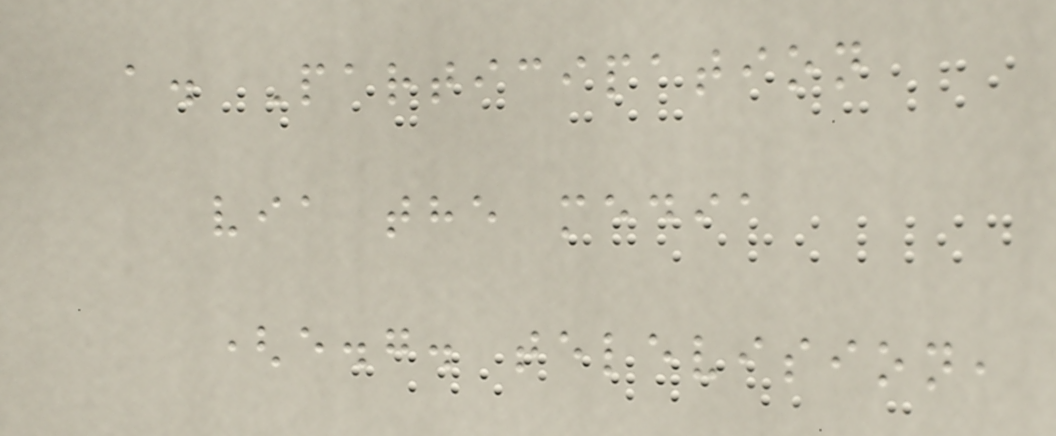a. Participation
via the media
(e.g. television,
